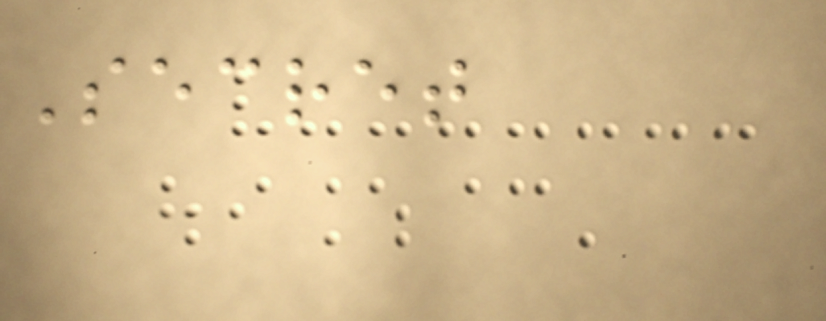Secret
